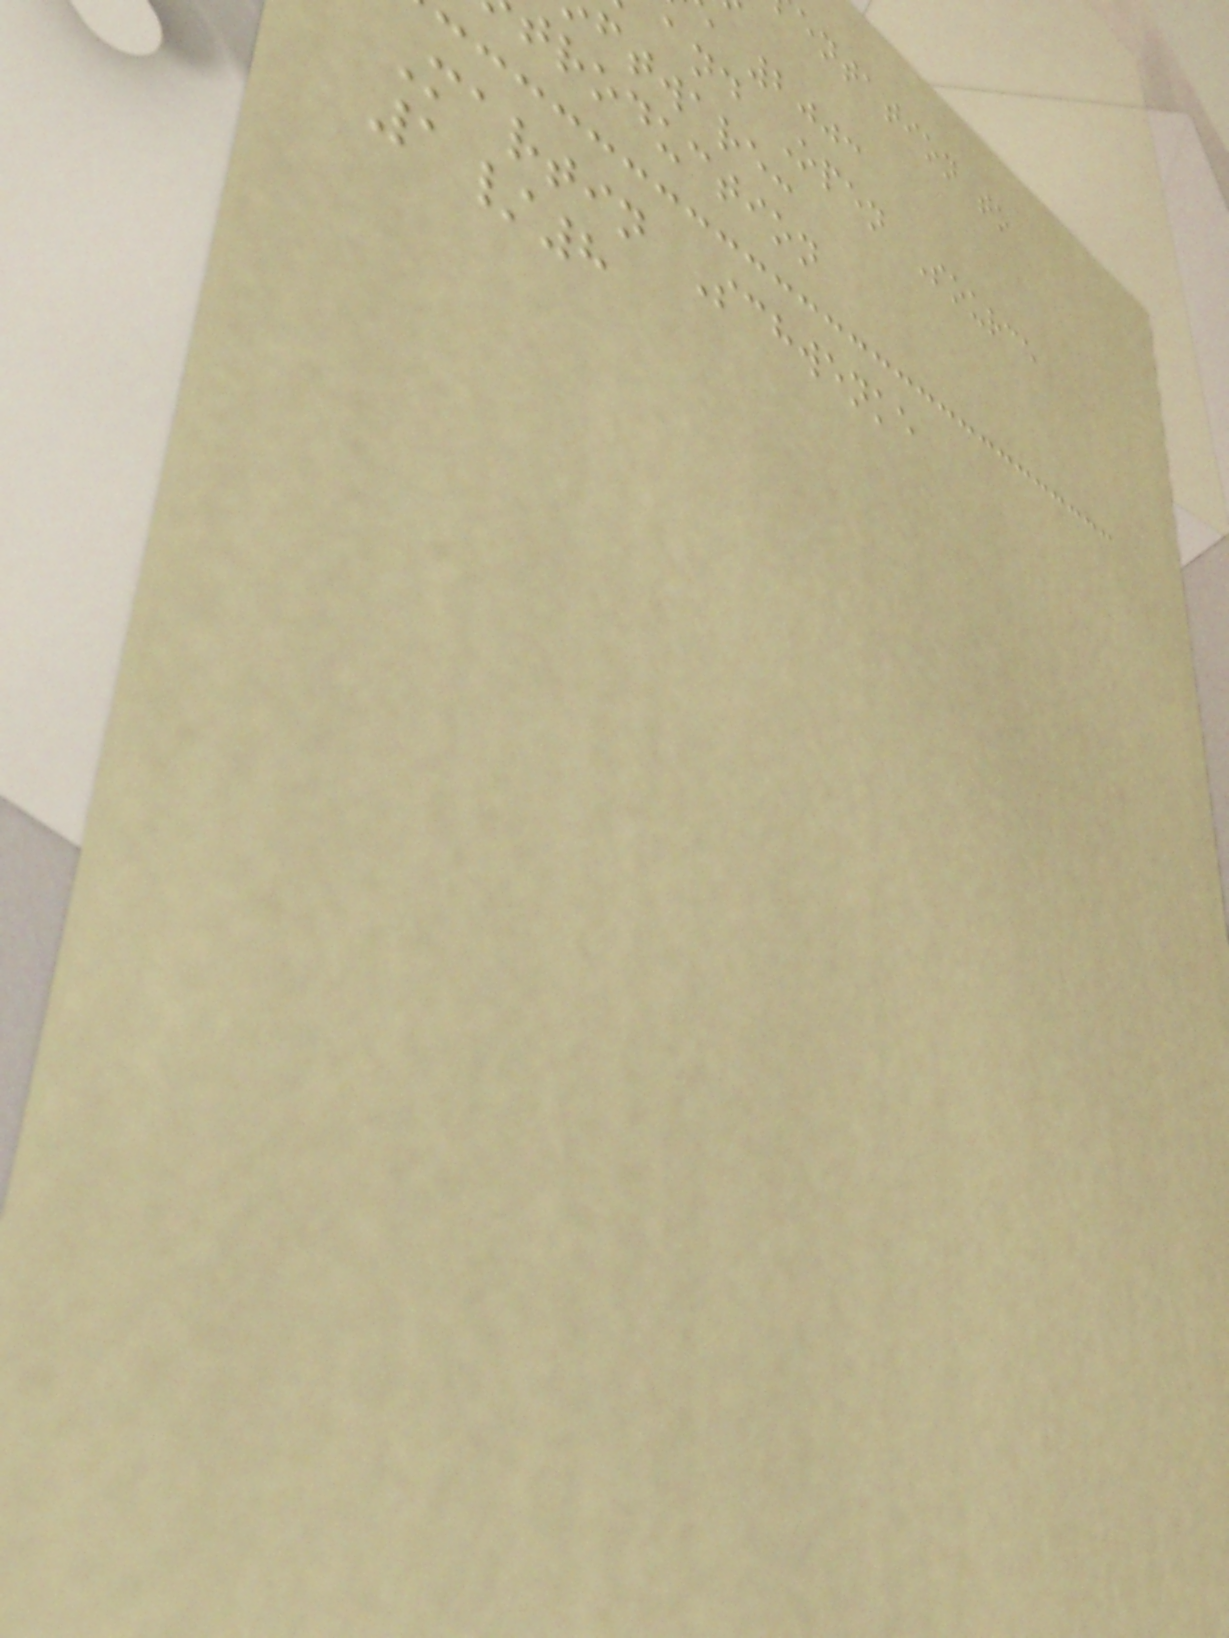entation to
2003
and Open Source
ftware:
troduction
Martin Schwenke
1/8
